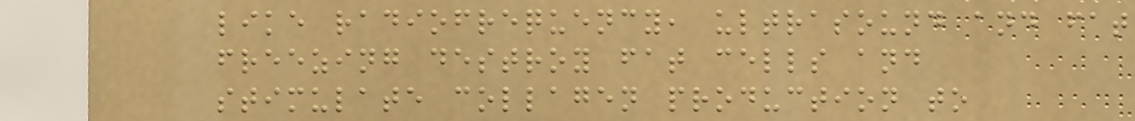like radiofrequency, ultrasound and fat
freezing destroy fat cells and
stimulate collagen production to
